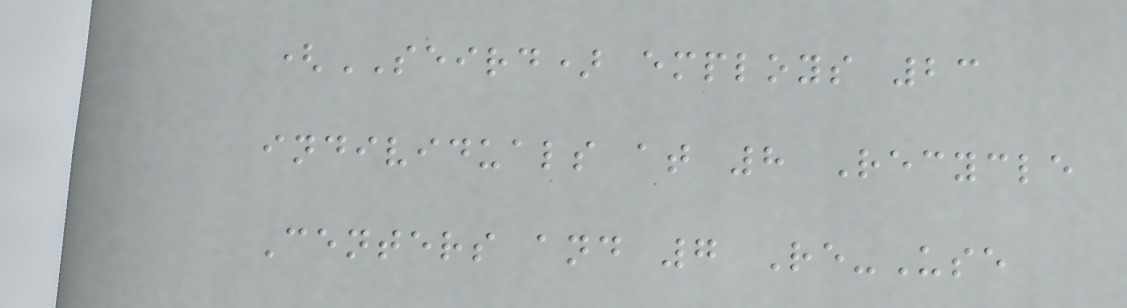(SEIRD) employs 23
individuals at 8 Recycle
Centers and 7 Re-Use
